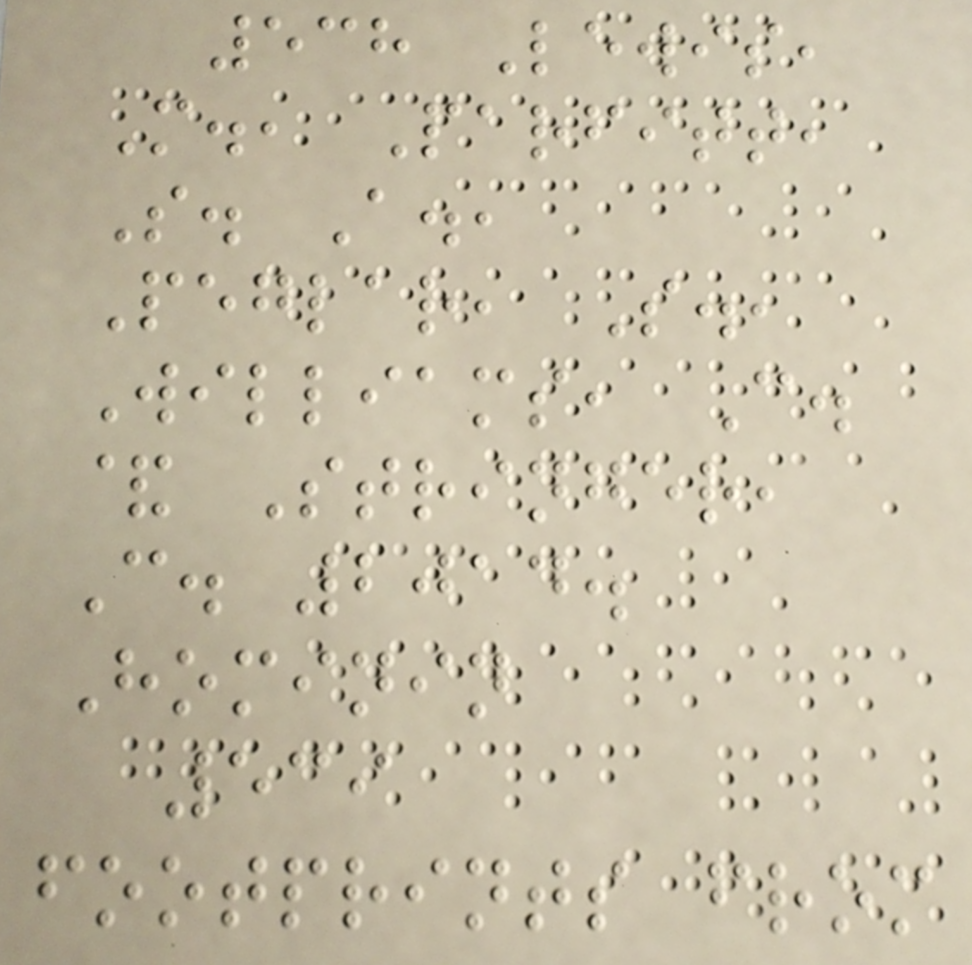538 Lewis,
M., Parfitt,
S. A.,
Peglar, S.,
Williams, C.
& Stringer,
C. 2014.
Hominin
539
footprints from
